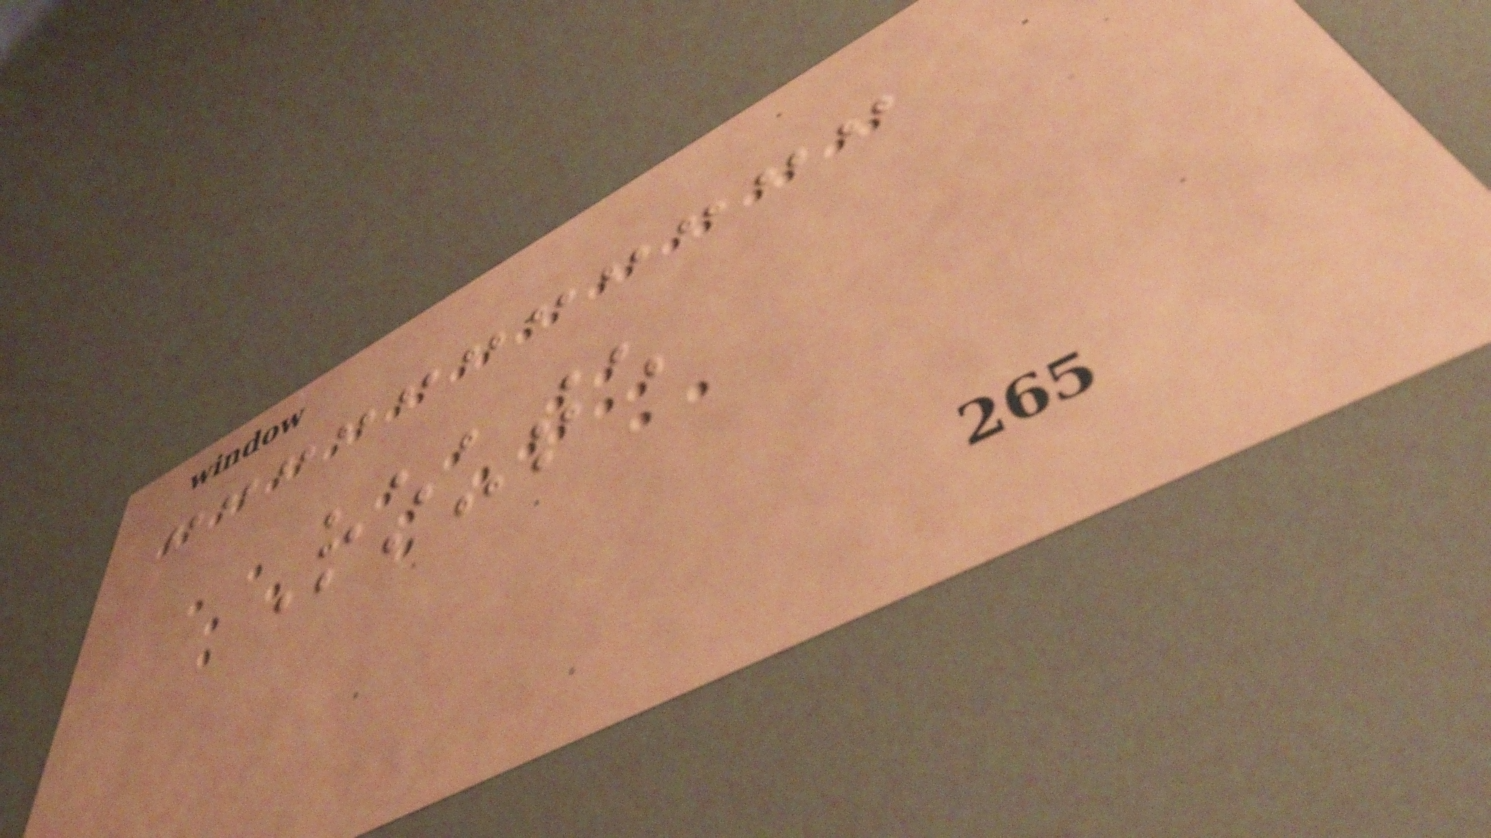Route
